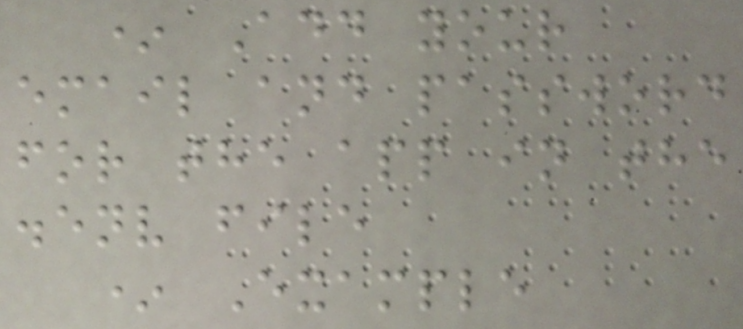* Add your
email and password
for the app in the
.env file
* Example
